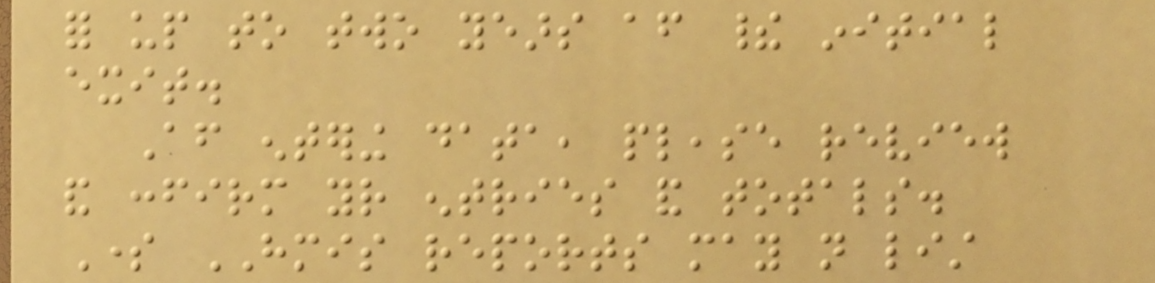for up to two years after their initial
exit.
After entering data, please review
and confirm your entries and totals.
Some HMIS reports may not list
